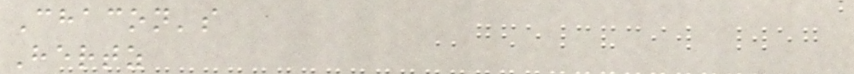Chacon's
Hertz
